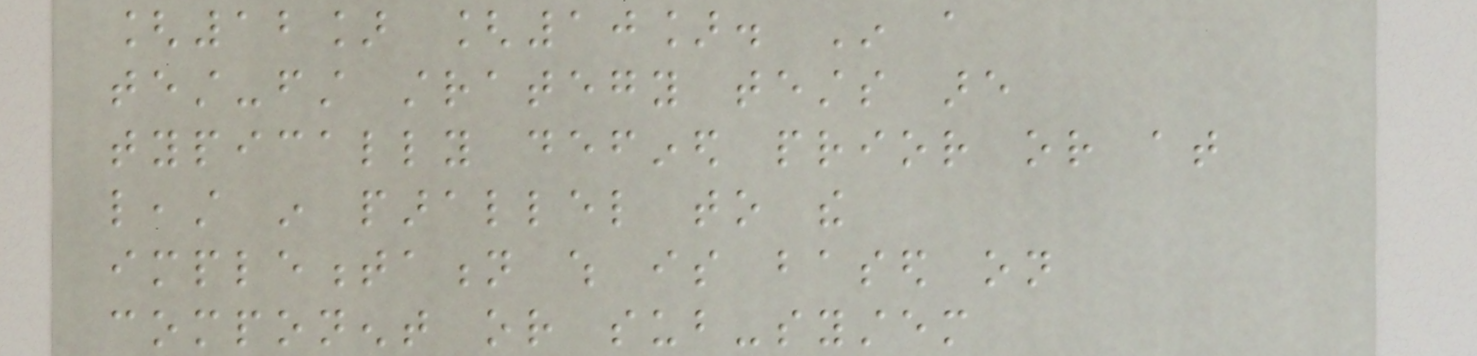[12] [10]. In a
test-first strategy tests are
typically defined prior or at
least in parallel to the
implementation which is based on
component or sub-system
